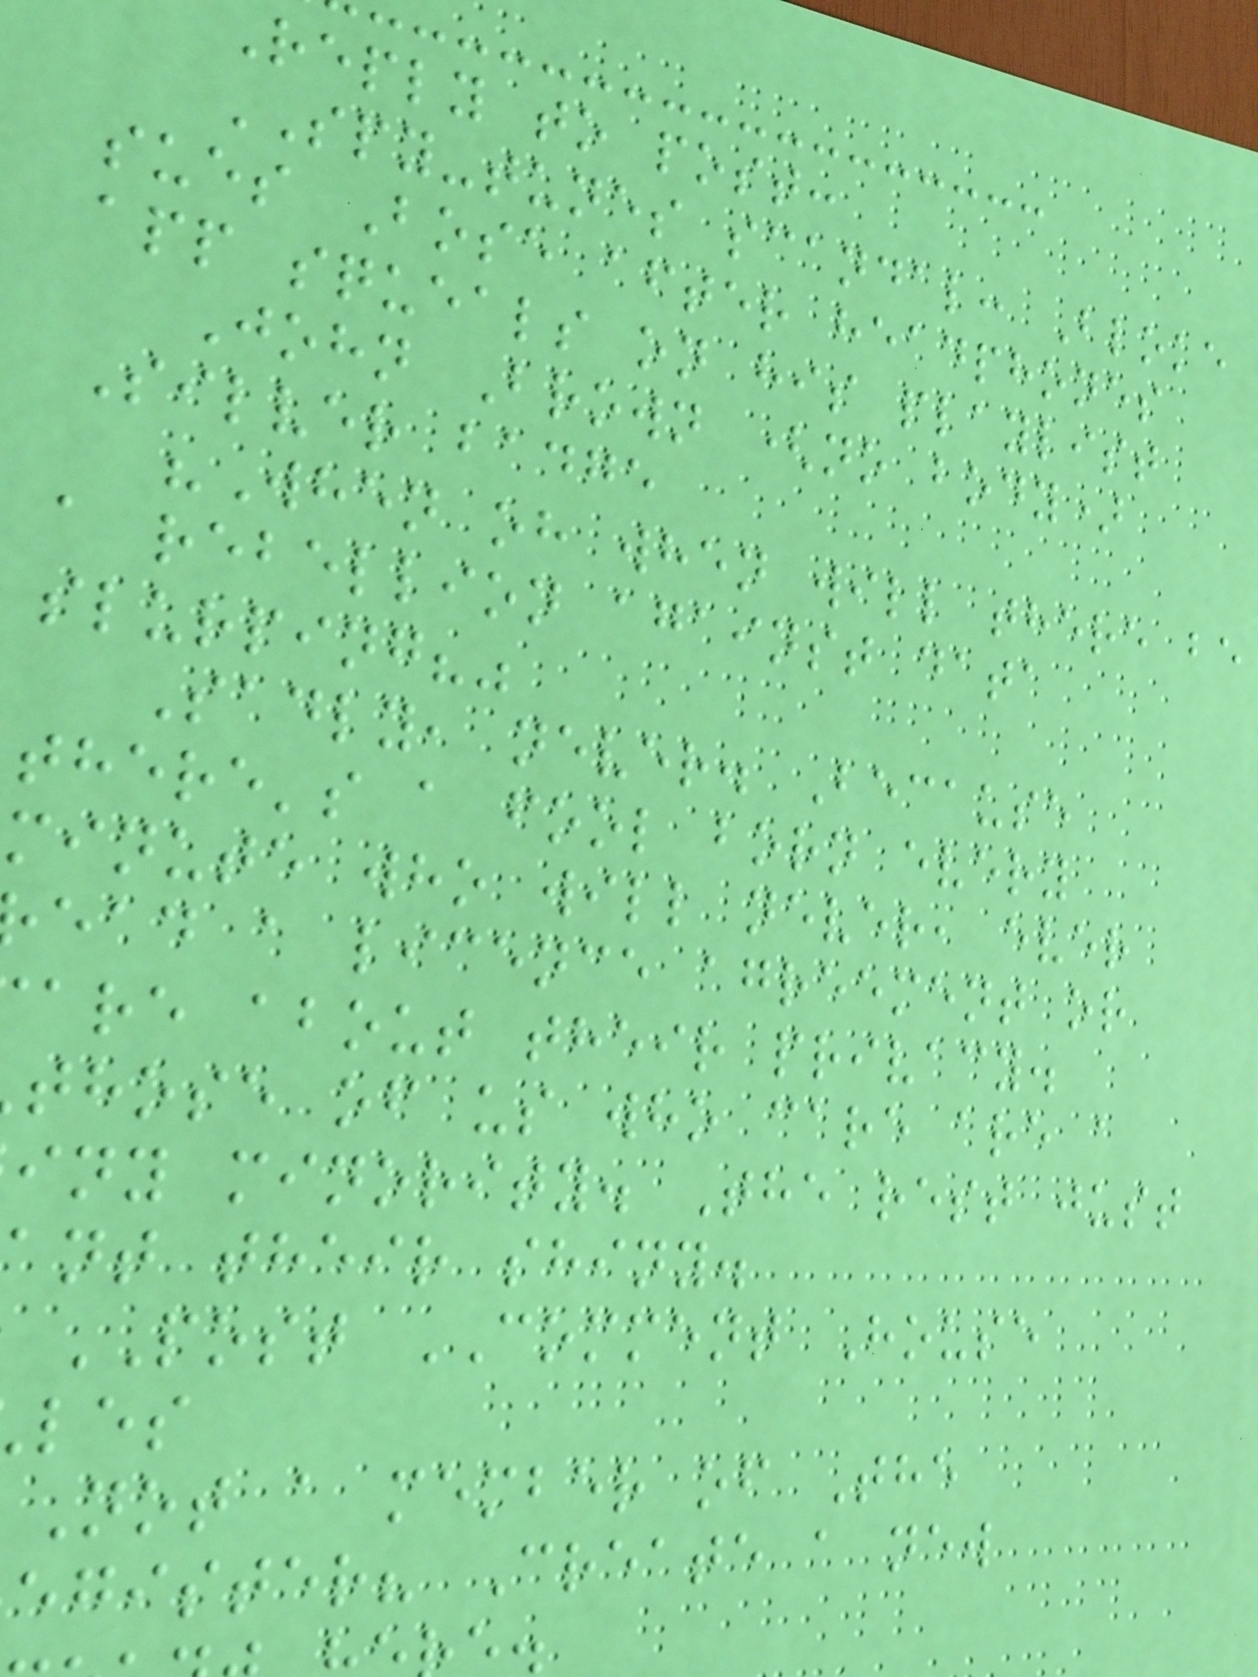Reply to post:
SPY-tunes scandal: Bloke
sues Bose after headphones
app squeals on his playlist
John Brown (no body)
Silver badge
"When oh when will there be
a rebellion against data
slurping?"
Sadly, never. Because
there's a fool born every
minute who will never, ever
ead a licence agreement or
are about their privacy.
those of us who care are a
iny minority. The rest just
ant their shiny.
POST COMMENT House
Not a member of The
egister? Create a new
